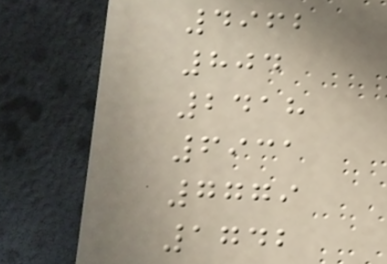4962
804
2418
6931
7779
1742
